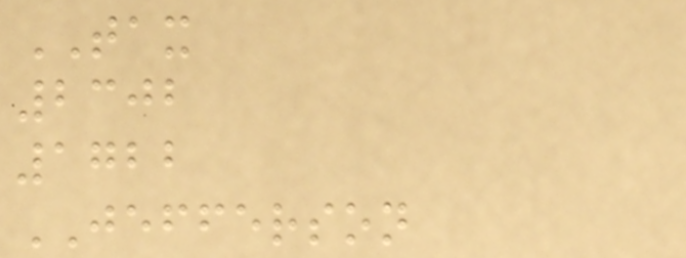TAX
2302
1722
JEFFERSON
